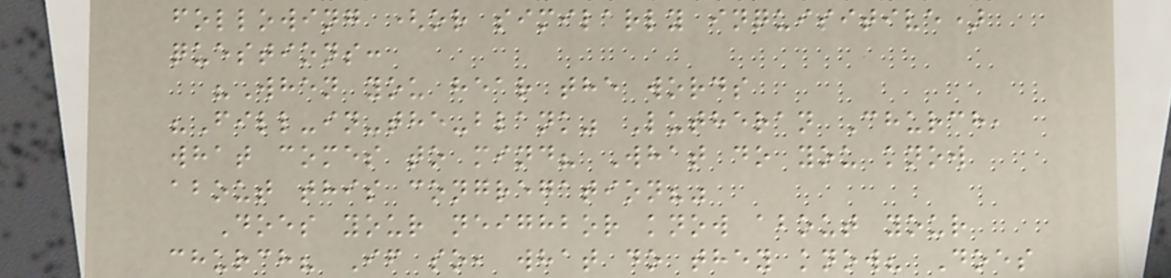following (or similarly inquisitive)
questions:
"When you hear the words
"Fill-in-the-blank" Lutheran Church,
what comes to mind? What do you know
about this congregation?"
Does your neighbor know about your
church? If so, what do they know? Does
